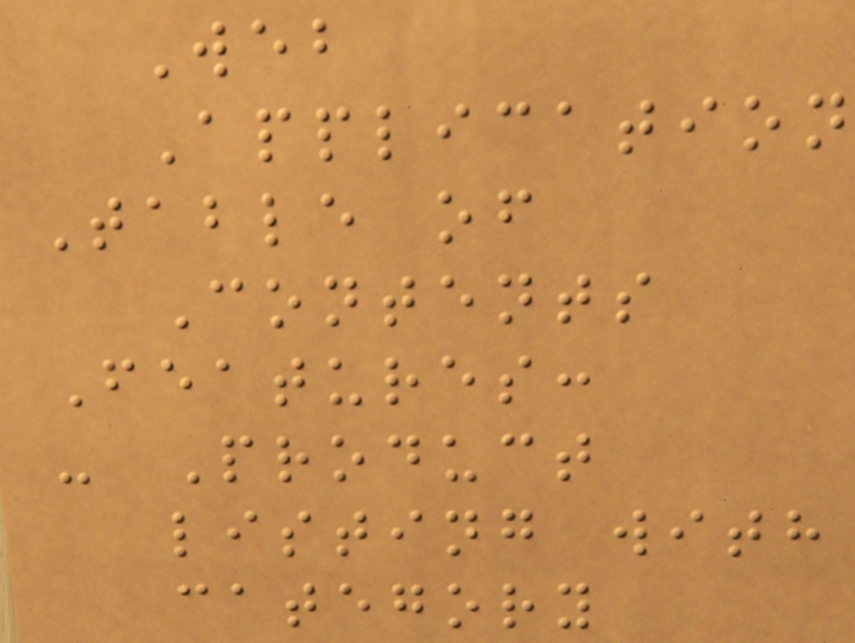Web
Application
Table of
Contents
Features:
- Product
listing with
category
